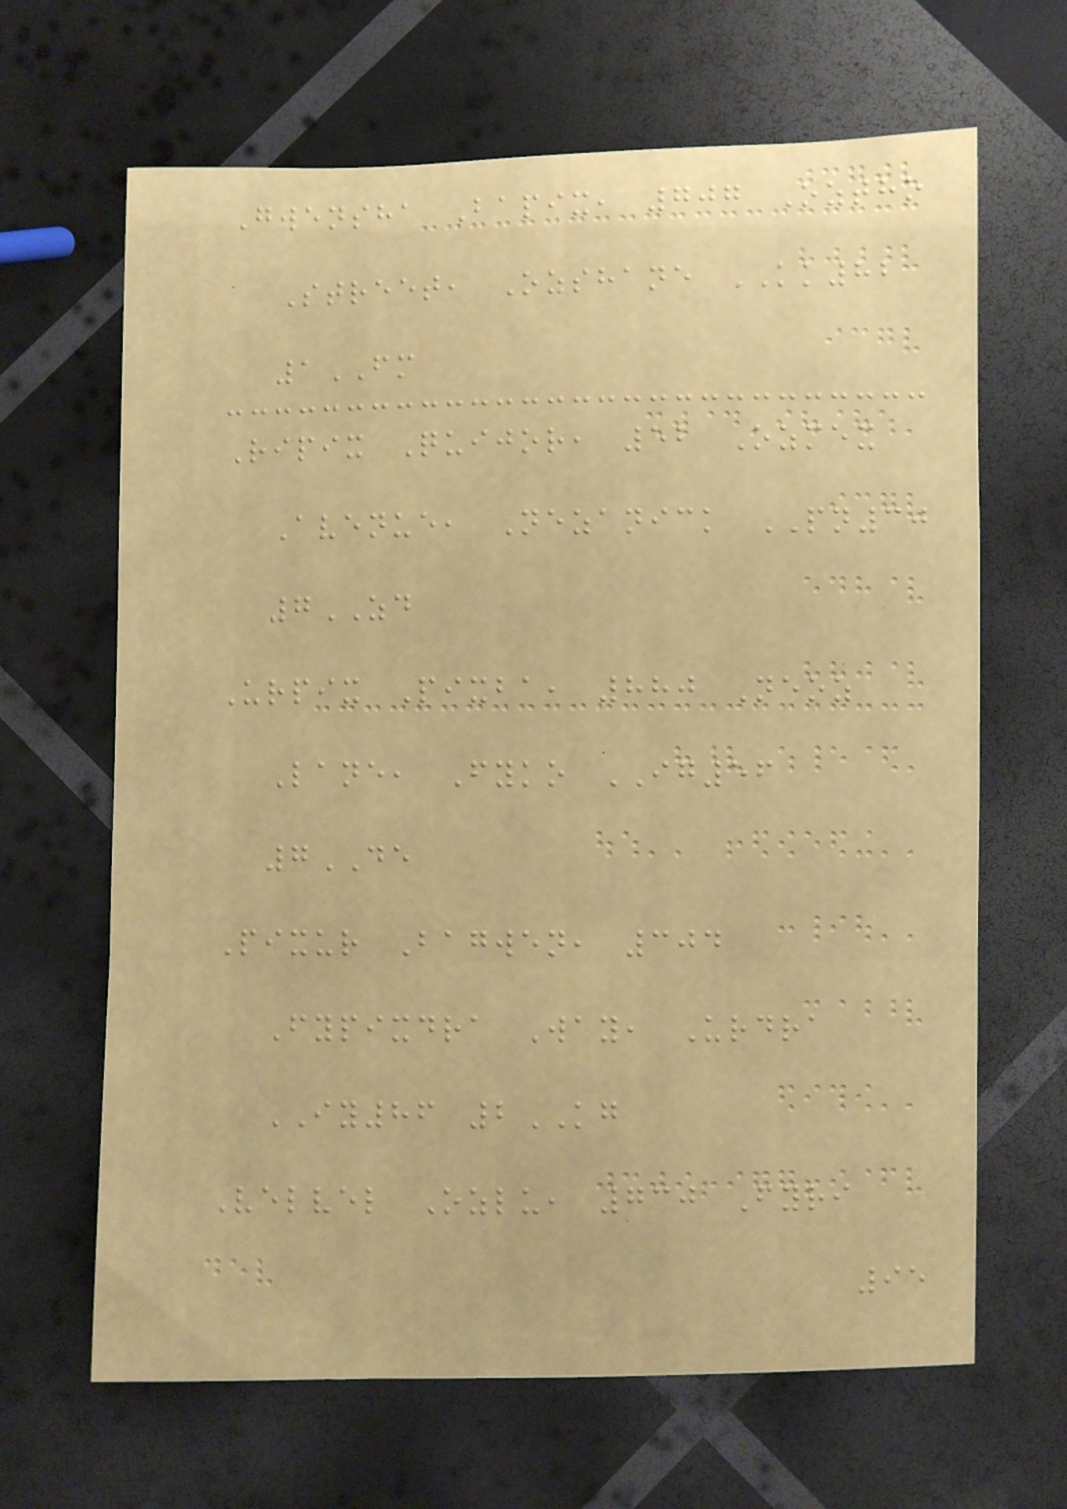Gwensha Bapix, 707 Oztho
Street, Ozshane KK82
1FM
Ripix Quijor, 52 Ozmex
Avenue, Nezanick PN30
7ZD
Urpix Pixba, 880 Neoz
Lane, Fyko IG56
7DE
Pixur Bagwen, 304
Fypixdra Way, Urdra
IY86 2KG
Velvel Ozlu, 730 Fyri
95
